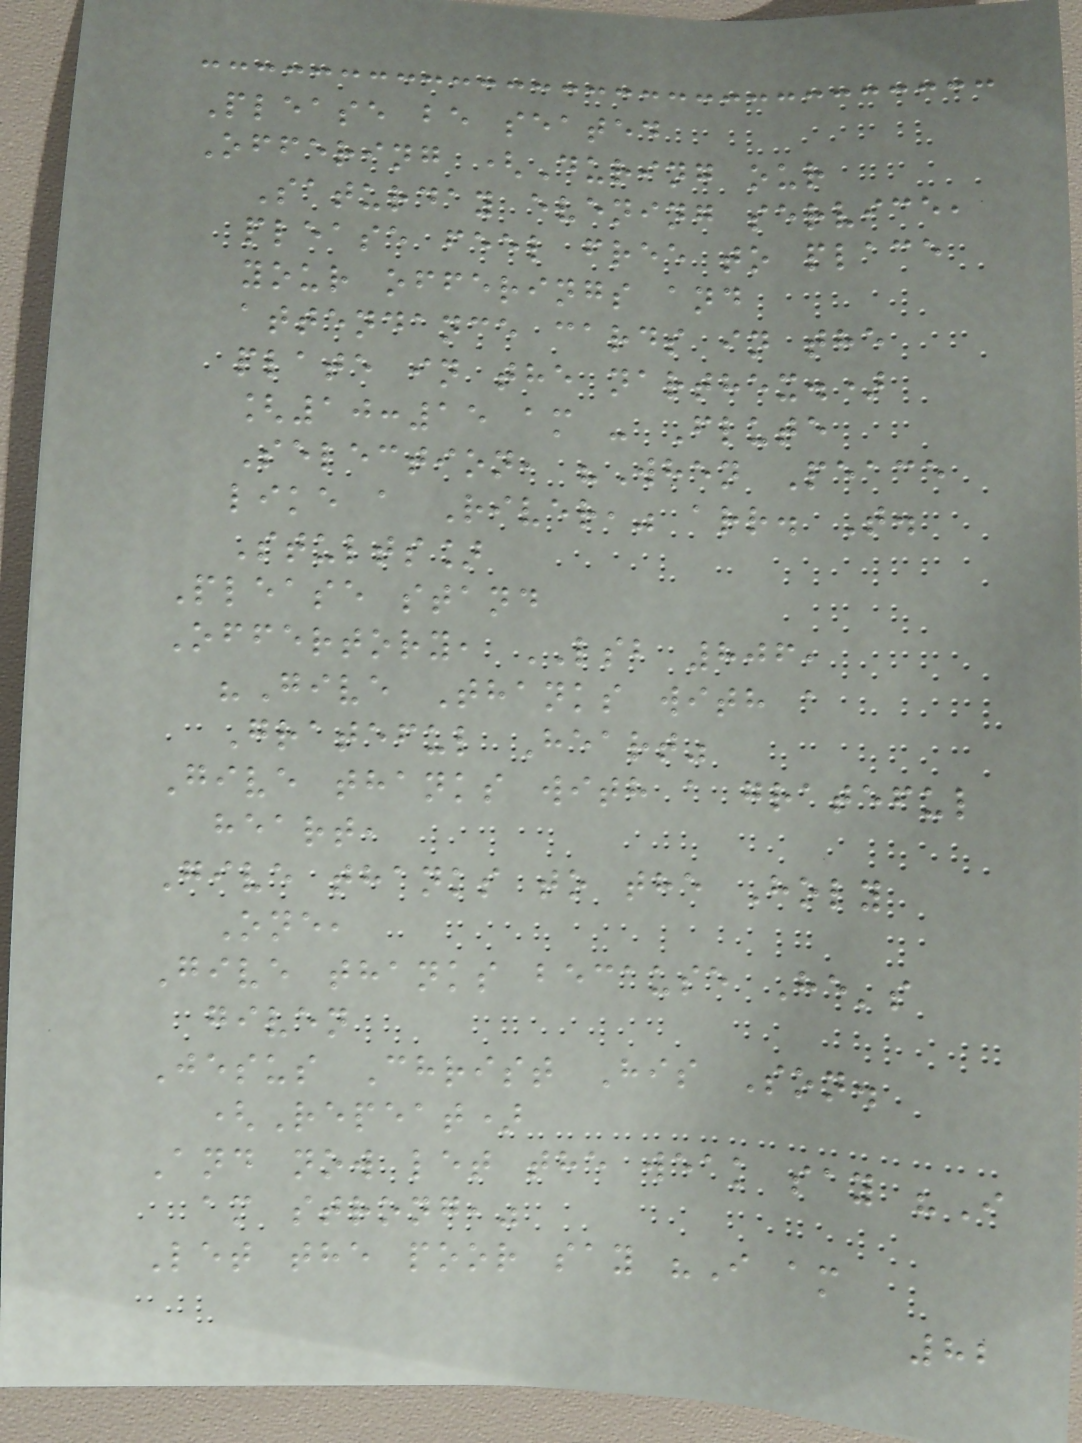Please be seated
Offering (During our
Saturday evening service,
please feel free to place
your offerings and
attendance cards in the
plate in the narthex.)
[10:15 am - Flute
Selection, "When Peace
like a River," arr. T.
Stults]
Please stand
Offertory, LSB 806,
"Give Thanks with a
Grateful Heart"
Give thanks with a grateful
heart,
Give thanks to the Holy
One,
Give thanks because He's
given
Jesus Christ His Son.
(Repeat)
And now let the weak say "I
am strong,"
Let the poor say "I am
82
